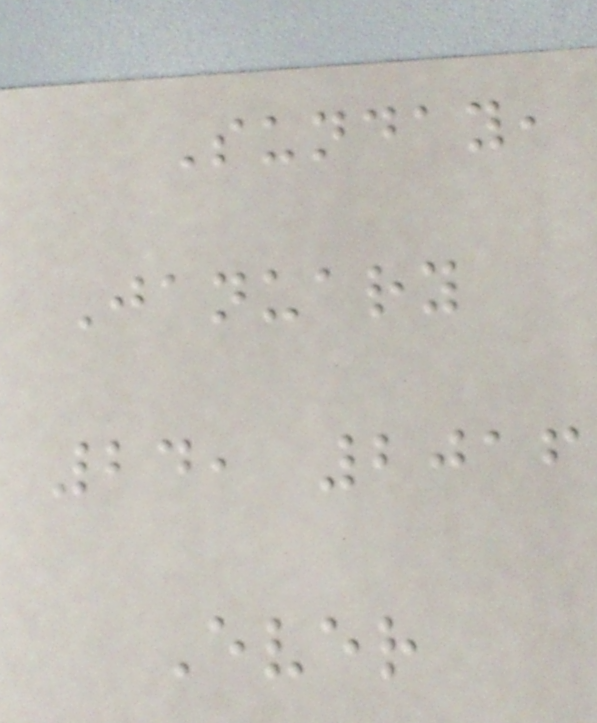Sunday,
January
24, 2016
Ever
